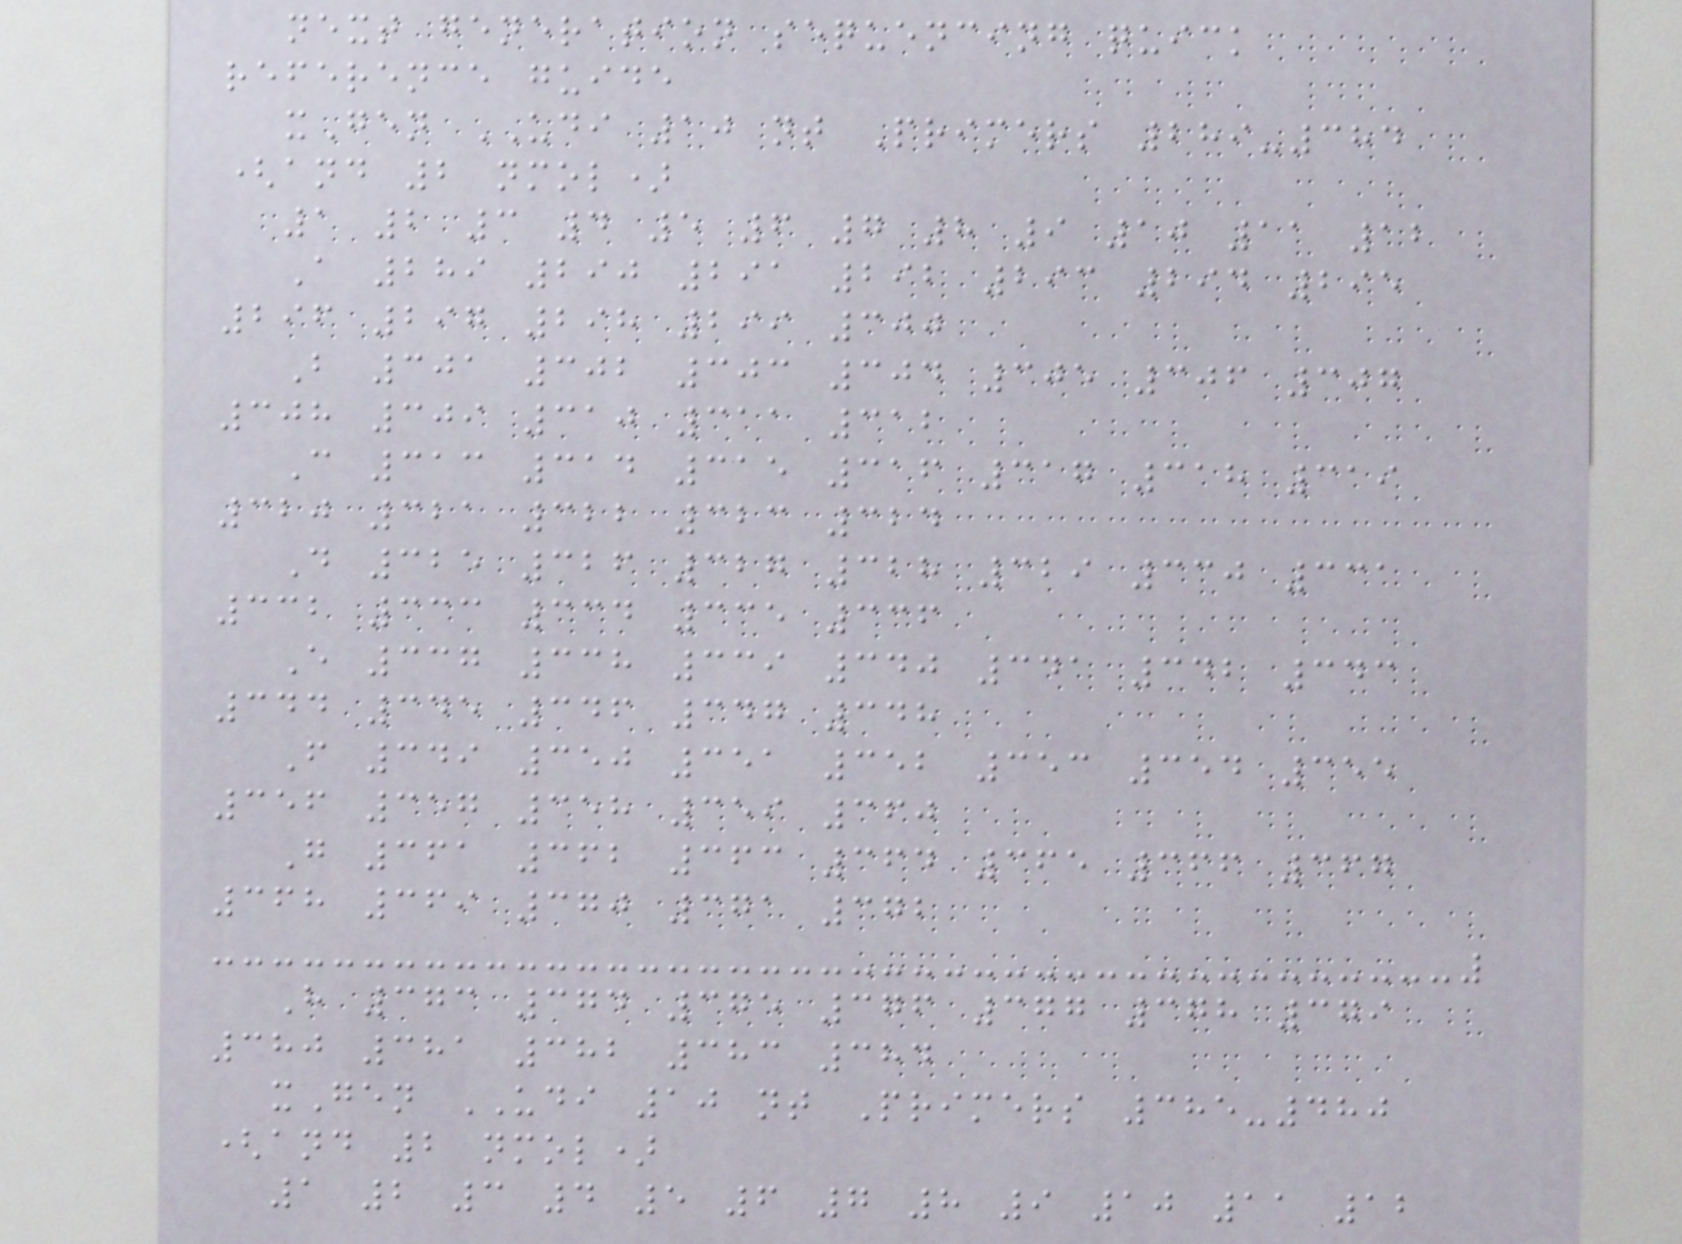next generation sequencing quick
reference guide
xGen UDI 10 nt Primers 289-384
(and 2 nmol)
1 2 3 4 5 6 7 8 9 10 11 12
A 289 290 291 292 293 294 295
296 297 298 299 300
B 301 302 303 304 305 306 307
308 309 310 311 312
C 313 314 315 316 317 318 319
320 321 322 323 324
D 325 326 327 328 329 330 331
332 333 334 335 336
E 337 338 339 340 341 342 343
344 345 346 347 348
F 349 350 351 352 353 354 355
356 357 358 359 360
G 361 362 363 364 365 366 367
368 369 370 371 372
H 373 374 375 376 377 378 379
380 381 382 383 384
xGen UDI 10 nt Primers 385-480
(and 2 nmol)
1 2 3 4 5 6 7 8 9 10 11 12
